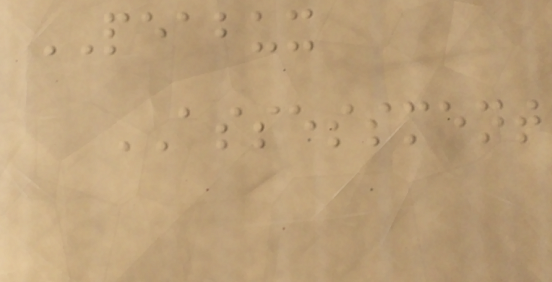PEABUX
ASSESSMENT
